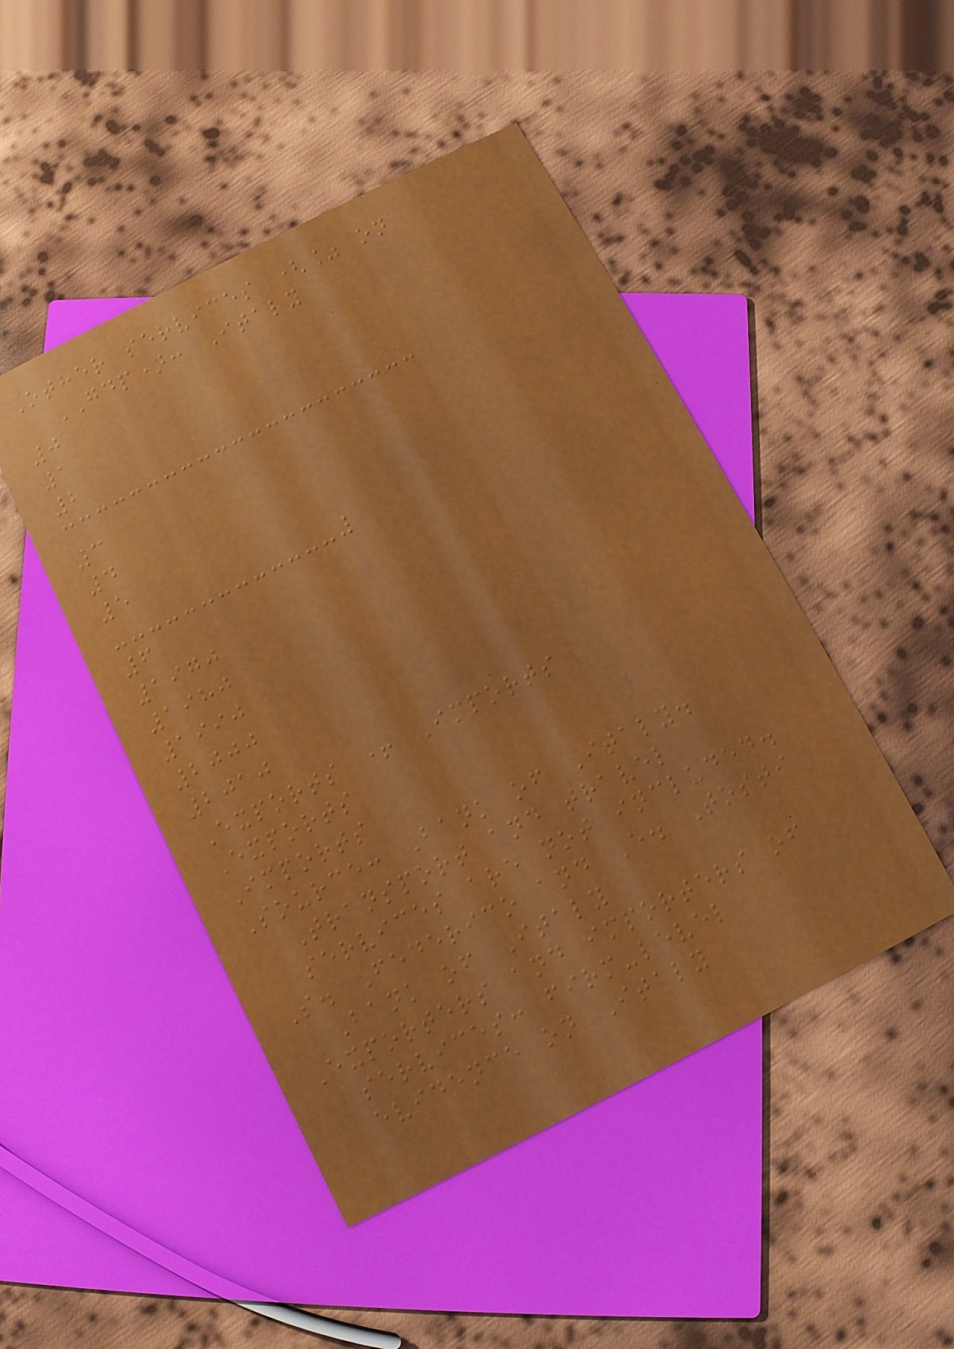Other services (% on
GDP): Italy
0
1
2
3
4
5
6
1970
1980
1990
2000
2010
Exports + Imports
Exports
Imports
Source: Bank of Italy.
Transport and travel
services are not included.
S. Federico and E. Tosti
Bank of Italy
Exporters and importers of
services: firm-level
evidence on Italy
